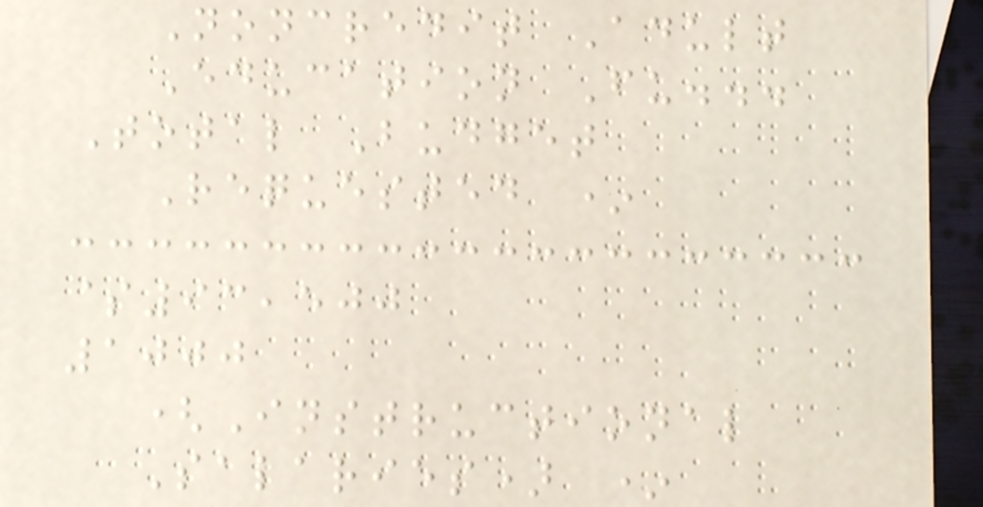Noncredit Adult
Education Fu...
Total Budget
Requested *
$93,500
1000
(Instructional
Salaries) *
